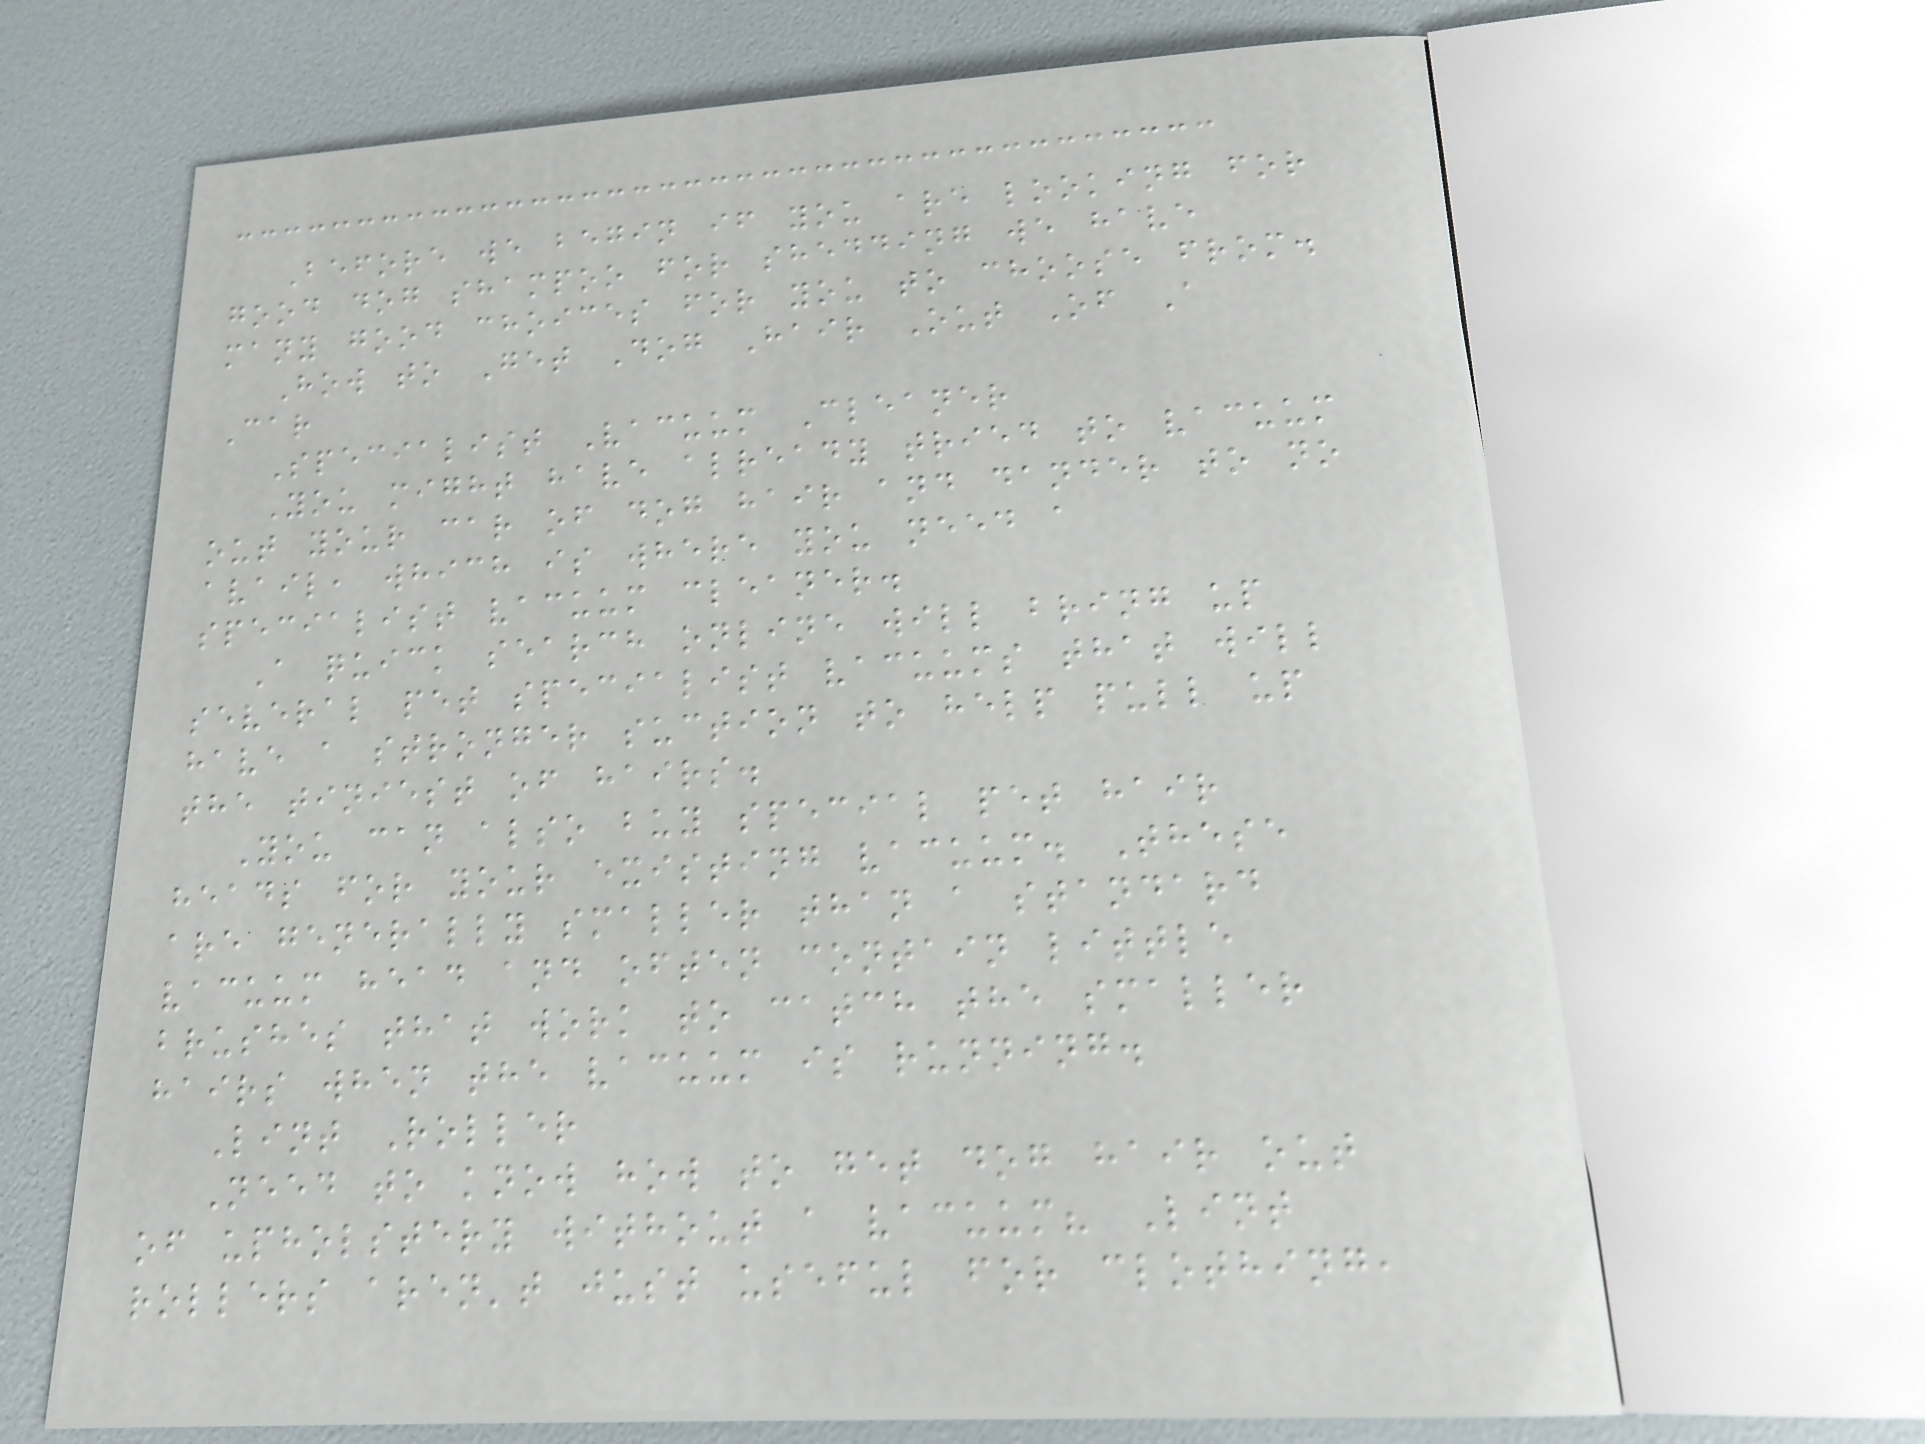Before we begin if you are looking for
good dog shampoo for shedding we have
many good choices for you to choose from.
How to Get Dog Hair Out Of A
Car
Specialist Vacuum Cleaner
You might have already tried to vacuum
out your car of dog hair and dander to no
avail, which is where you need a
specialist vacuum cleaner.
A quick search online will bring up
several pet specialist vacuums that will
have a stronger suction to help pull up
the tiniest of hairs.
You can also buy special pet hair
heads for your existing vacuum. These
are generally smaller than a standard
vacuum head and often contain little
brushes that work to catch the smaller
hairs when the vacuum is running.
Lint Roller
Need to know how to get dog hair out
of upholstery without a vacuum? Lint
rollers aren't just useful for clothing,
